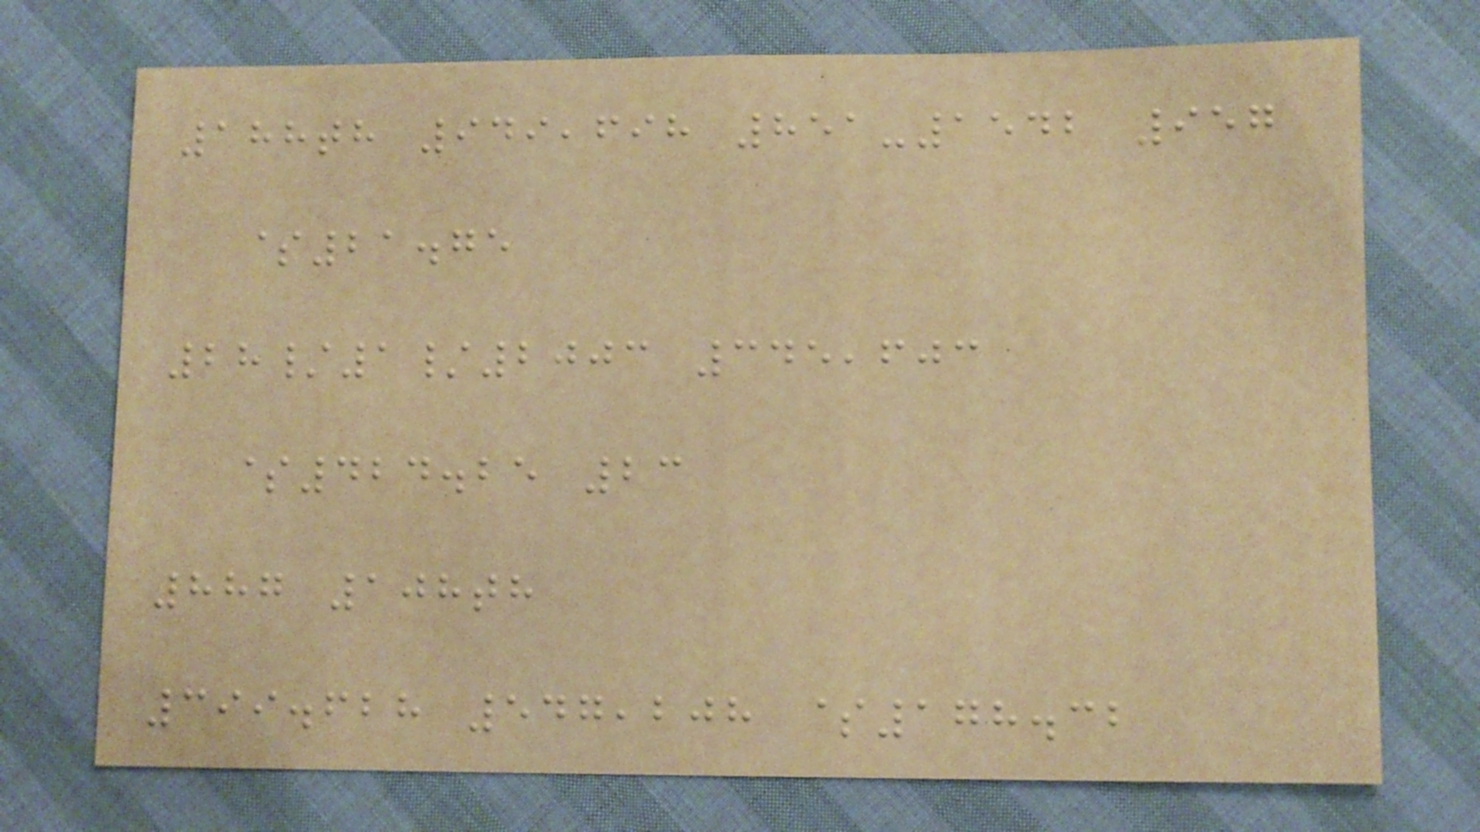188th 949,698 851-1542 957
$21.75
28/1/2003 345,603
$424.25 23
887 108th
399.628 547,208 $178.32
